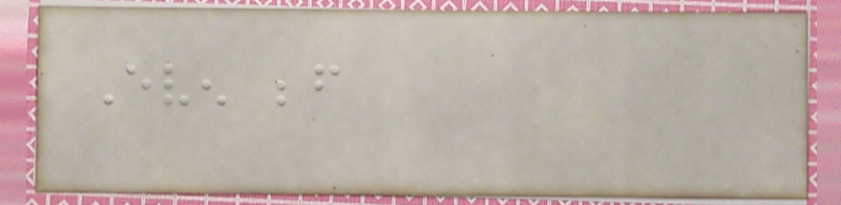Even before
